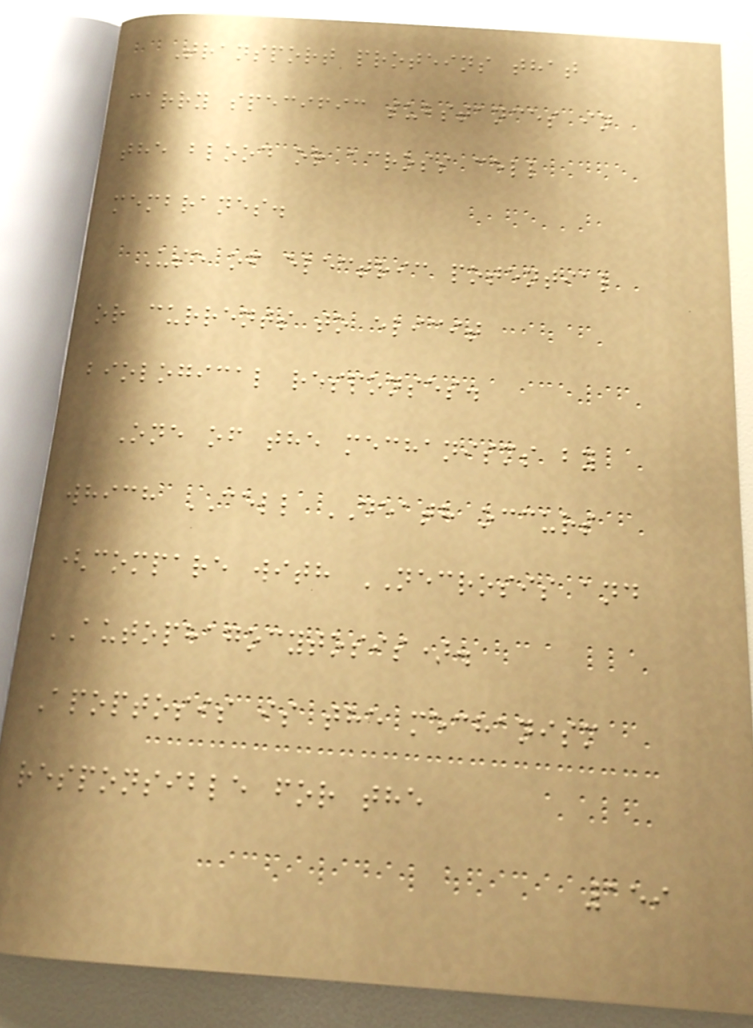Transport proteins that
carry specific substances in
the blood or across cell
membranes.
Use of electric potential
or currents to elicit
biological responses.
One of the mechanisms by
which CELL DEATH occurs
(compare with NECROSIS and
AUTOPHAGOCYTOSIS).
Apoptosis is the mechanism
responsible for the
159
